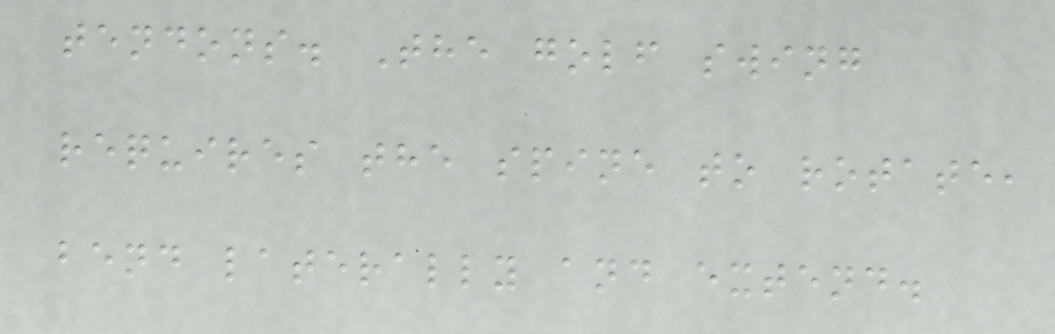tendons. The golf swing
requires the spine to rotate,
bend laterally and extend.
